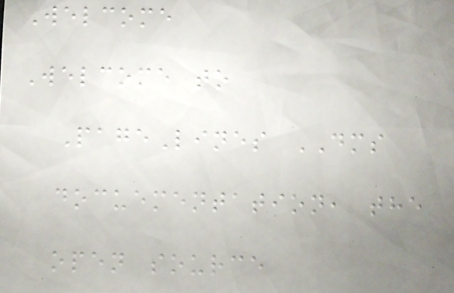Welcome
Welcome to
PageLines DMS
docuementation, the
open source
